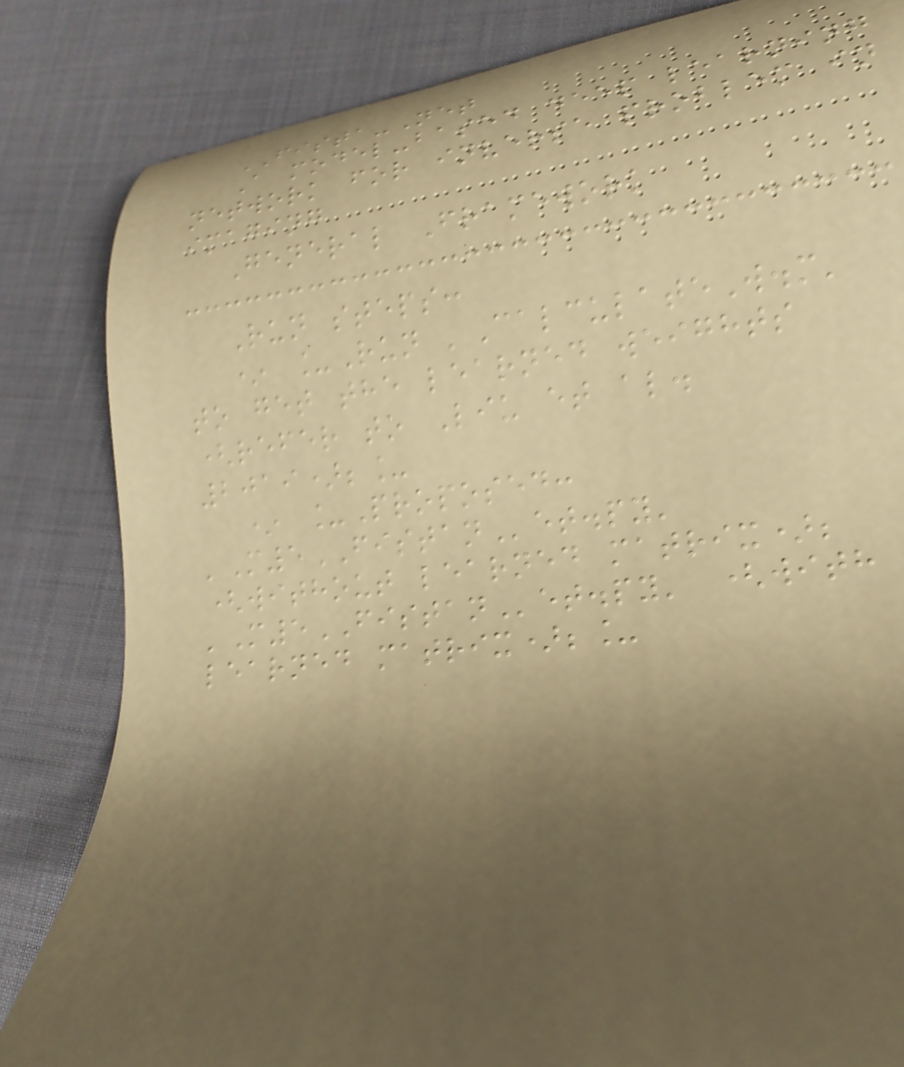FISTA-Net
A model-based deep learning
network for inverse problem in
imaging
General Framework
Run steps:
* _Run 'CalculateW.m'
to get the learned weights
(refer to Liu et al.
2019);_
* _Proposed:
'M5FISTANet.py'
(without learned matrix);
'M5FISTANet.py' (with
learned matrix);_
